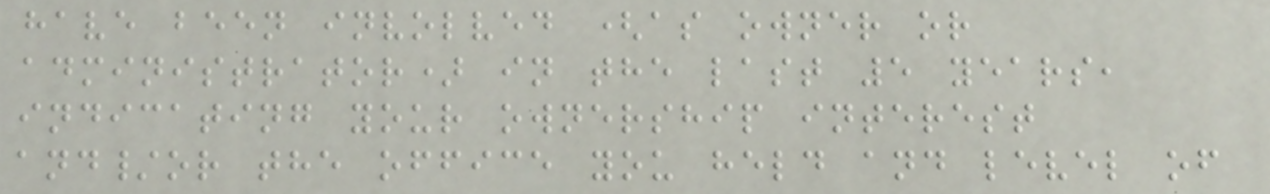have been involved (as owner or
administrator) in the last 5 years,
indicating your ownership interest
and/or the office you held and level of
